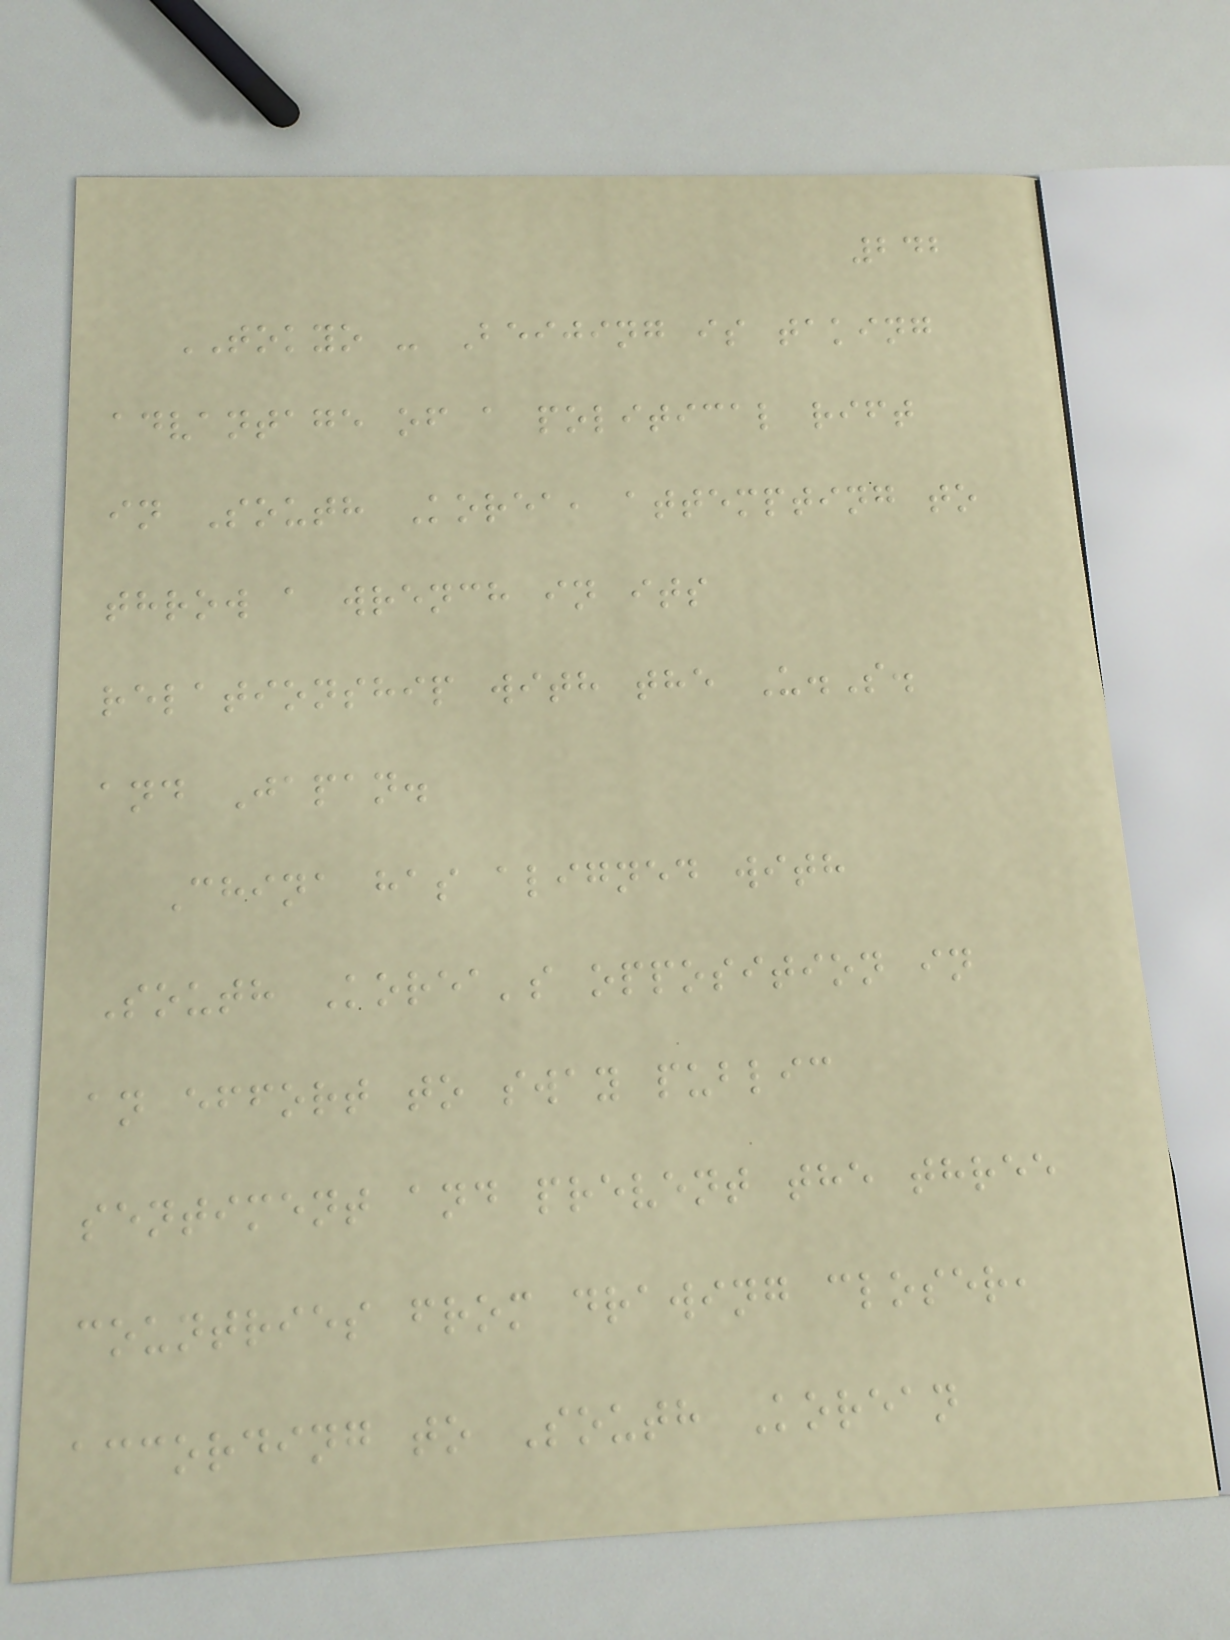242
TOKYO - Beijing is taking
advantage of a political rift
in South Korea, attempting to
throw a wrench in its
relationship with the U.S.
and Japan.
China has aligned with
South Korea's opposition in
an effort to sway public
sentiment and prevent the three
countries from drawing closer,
according to South Korean
